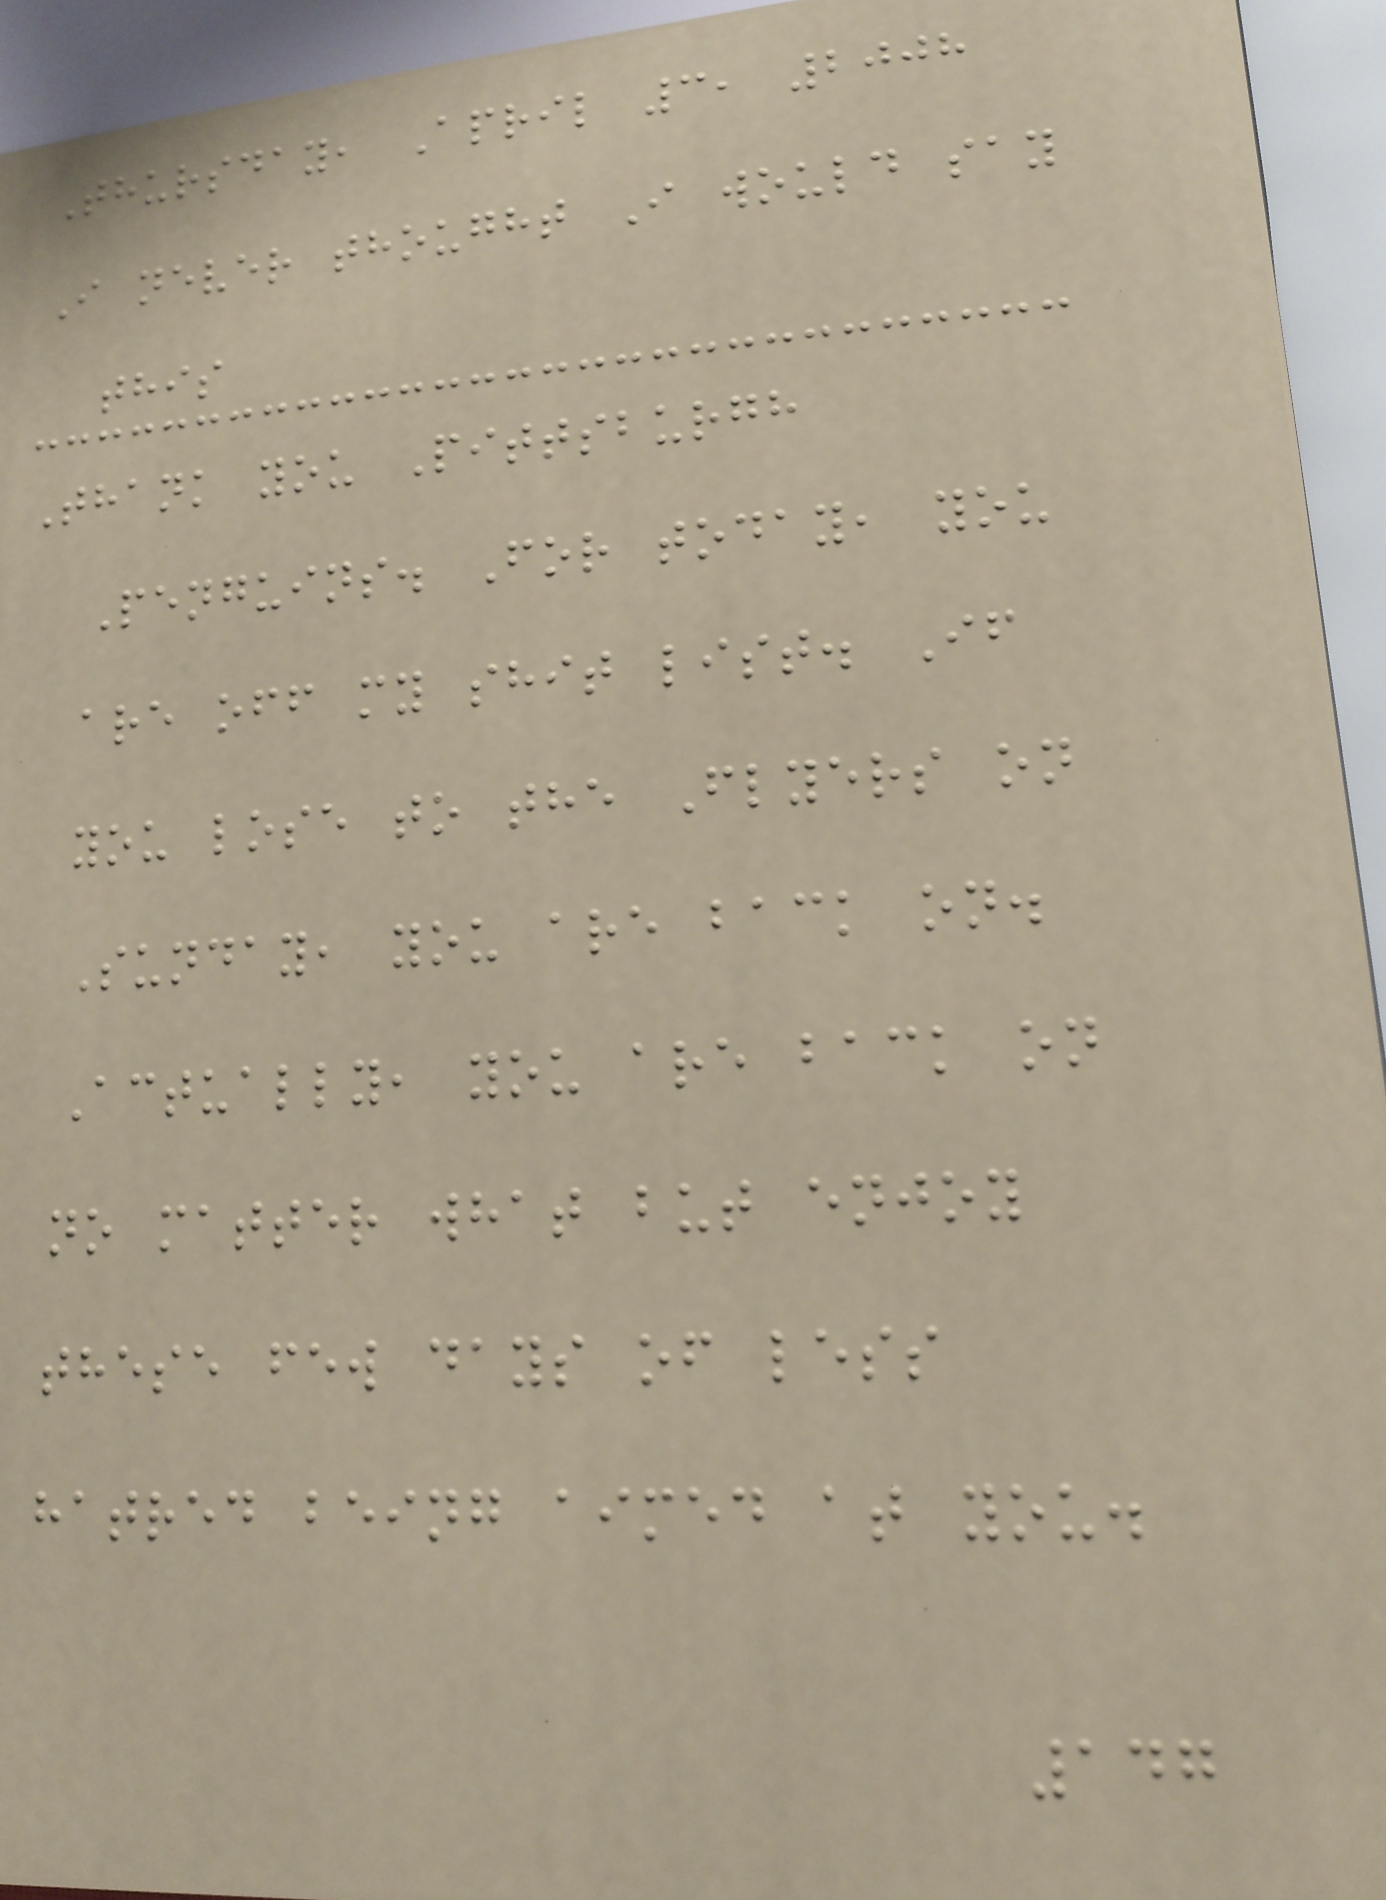Thursday, April 3, 2008
I never thought I would say
this
Thank you Pittsburgh
Penguins. For today, you
are off my shit list. If
you lose to the Flyers on
Sunday, you are back on.
Actually, you are back on
no matter what but enjoy
these few days of less
hatred being aimed at you.
147
